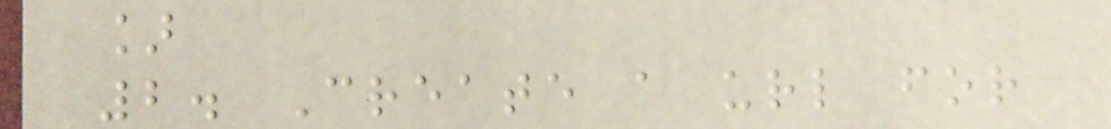]
2. Create a url for
